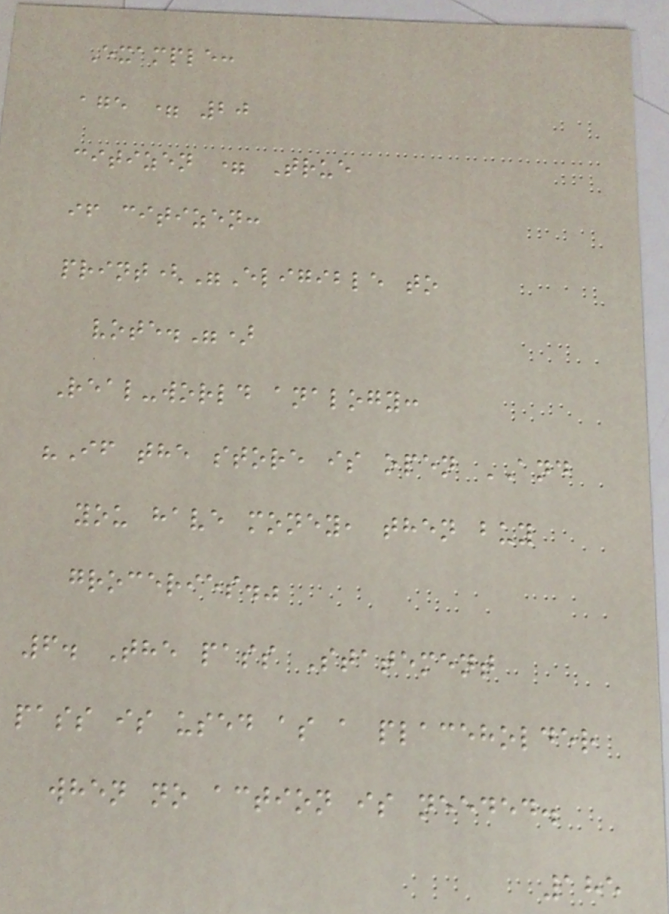Example:
age = 20
citizen = True
if citizen:
print("Eligible to
vote.")
Real-world analogy:
"If the store is open AND
you have money, then buy
groceries."
6. The pass Statement
pass is used as a placeholder
when no action is needed.
185
